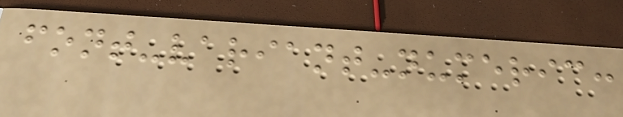font-variant-numeric:
